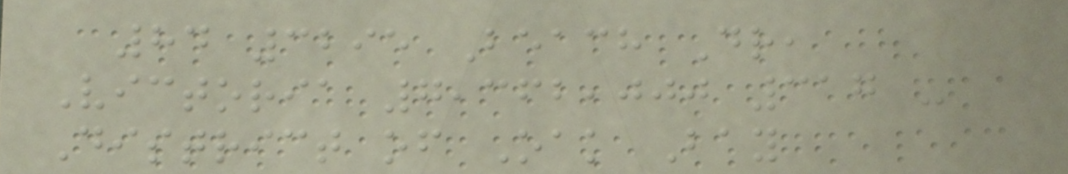84 3295 Beach Dr,
Victoria 7,362,000 317 -
District of Oak Bay
